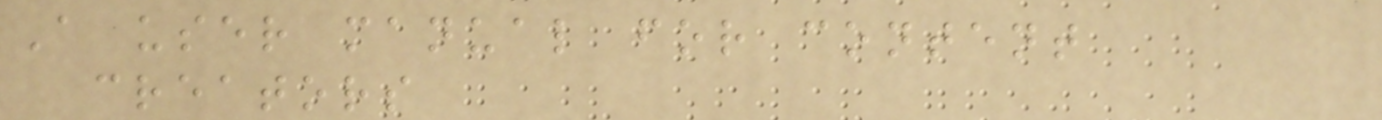A user manual for content
creators
